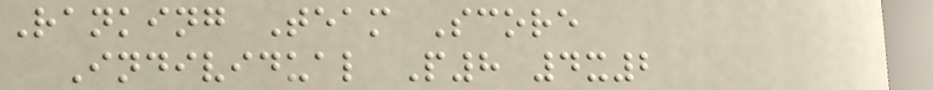Ranking Team Score
Individual P8 4x2
